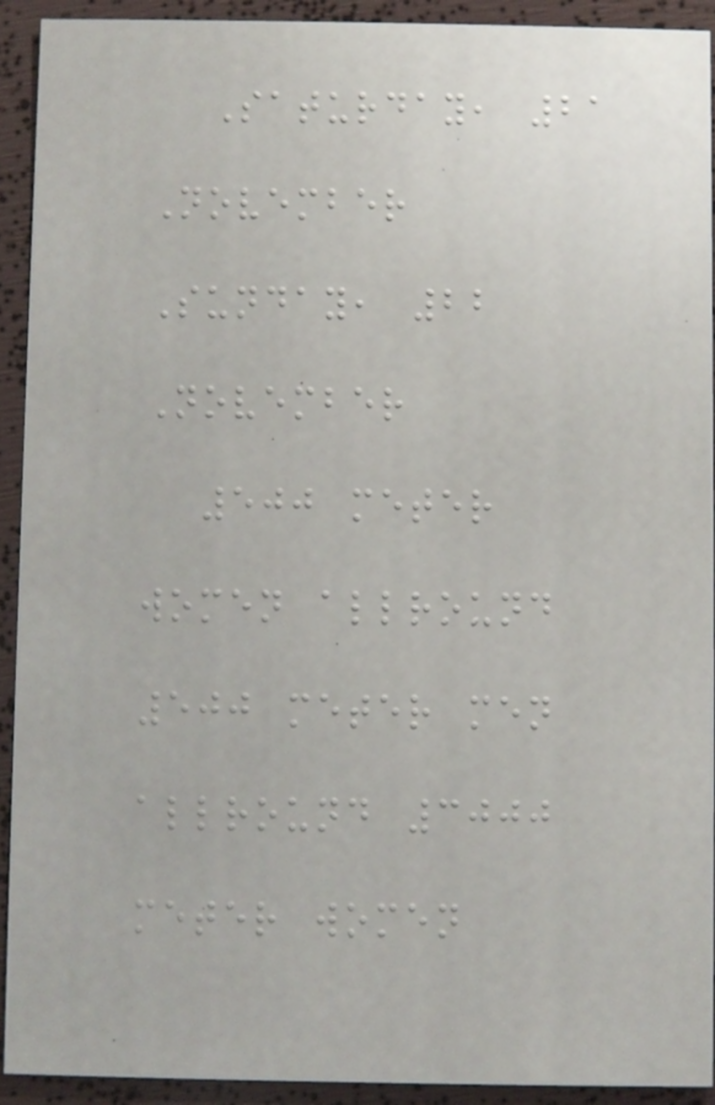Saturday, 21
November
Sunday, 22
November
500 meter
women allround
500 meter men
allround 3000
meter women
